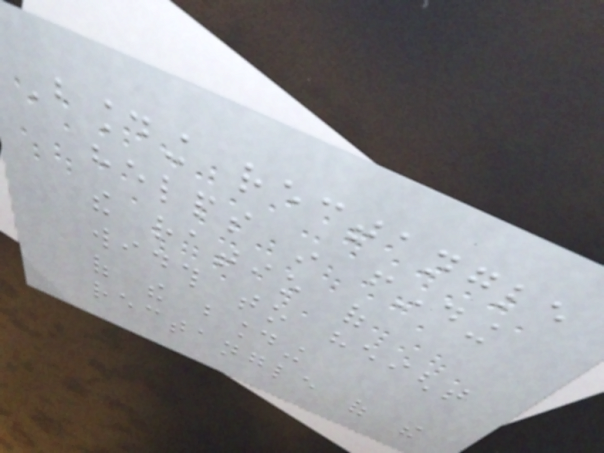Bounding rectangle
helps in finding
the ratio of
width to height
of the bounding
rectangle of the
